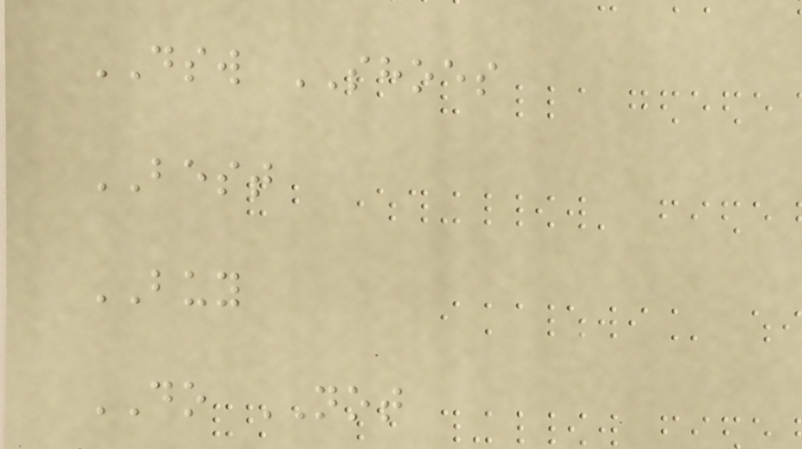DSW SHOES
BEST
BUY
DO NOT
